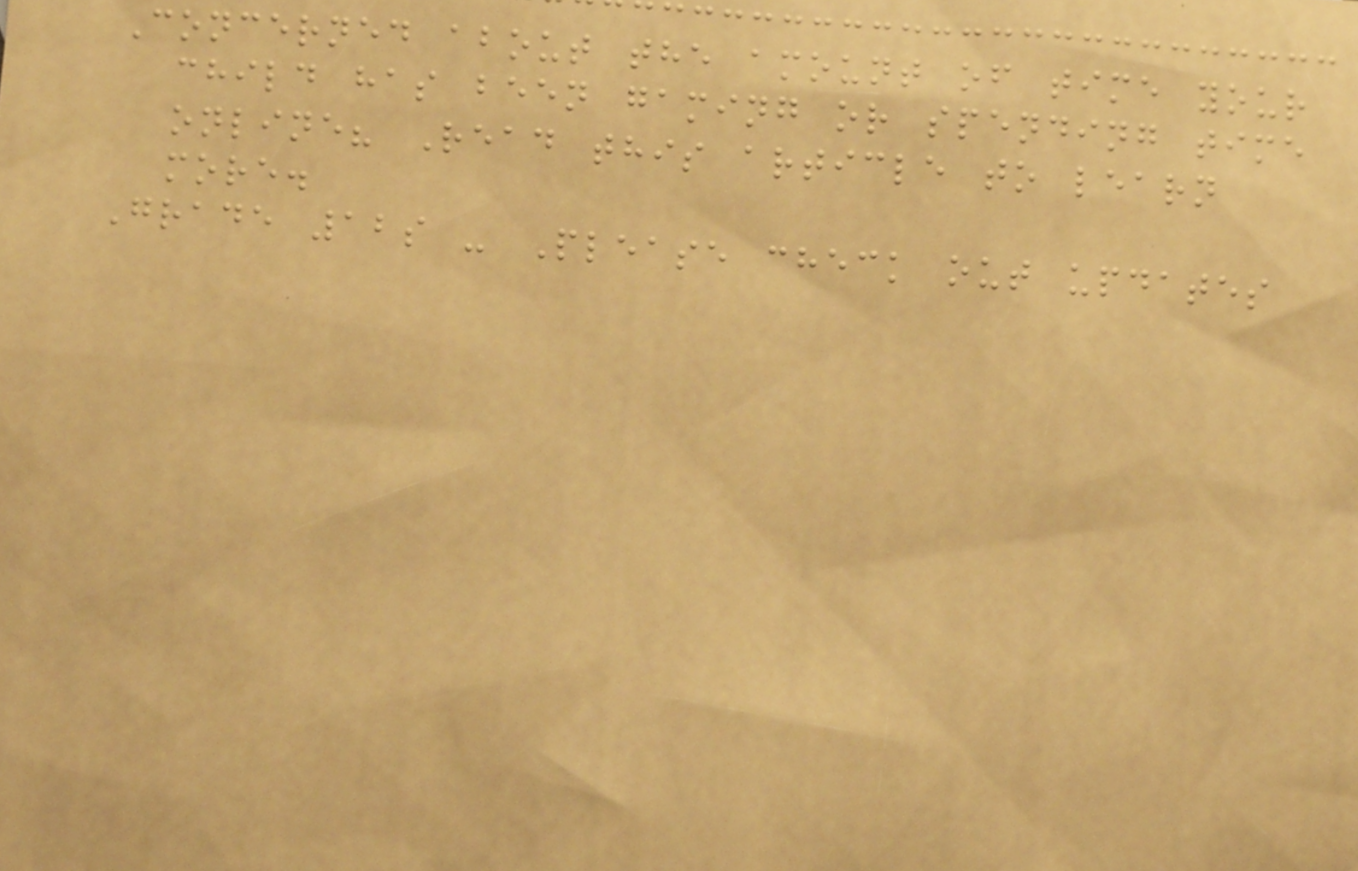Concerned about the amount of time your
child has been gaming or spending time
online? Read this article to learn
more.
Grade 12s - Please check out updates
